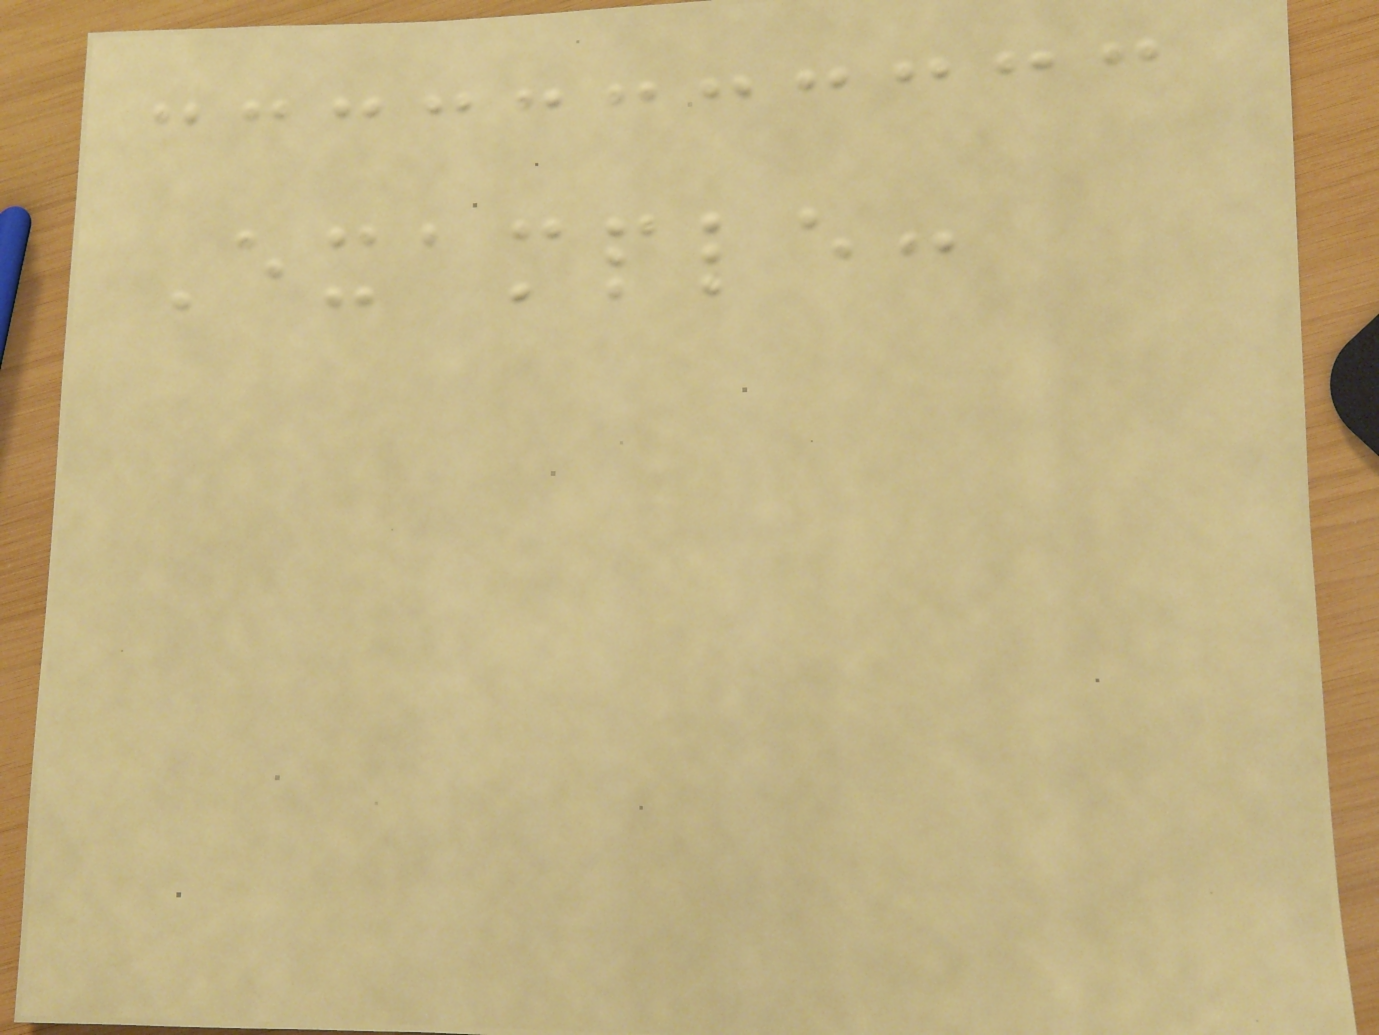Example:
